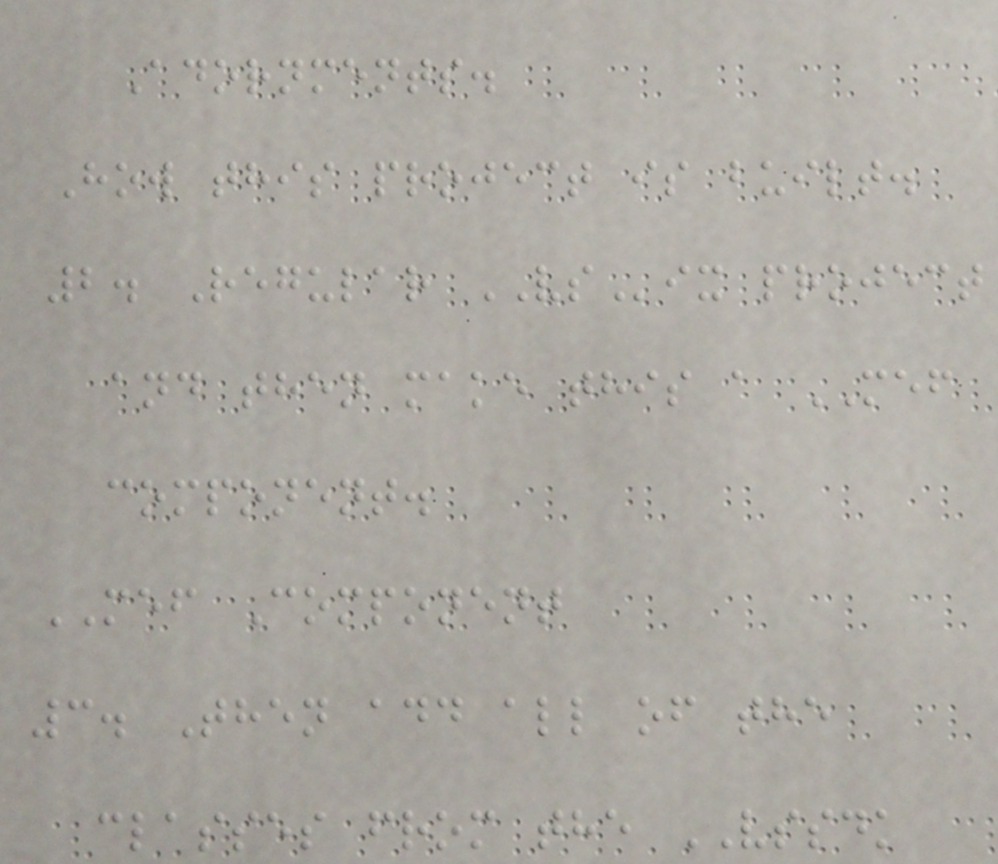Adornments.
How this project is built.
2. Regular VSix project
and then make this a MEF
component.
MEF Component
3. Then add all of the
classes from the VSSDK
